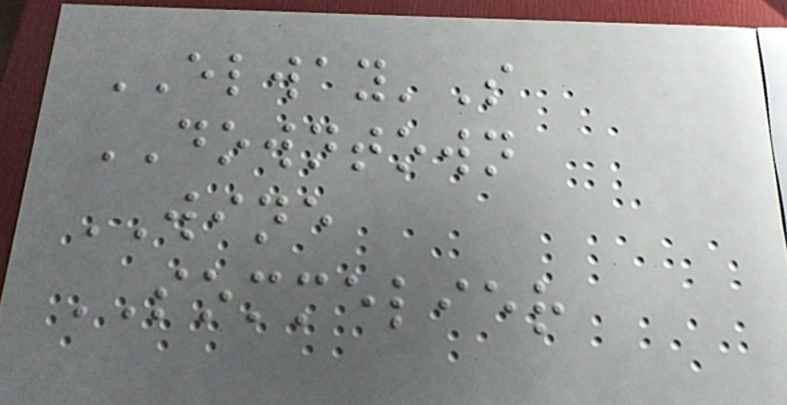ELWAY'S
DOWNTOWN
WINE
SOMMELIER
